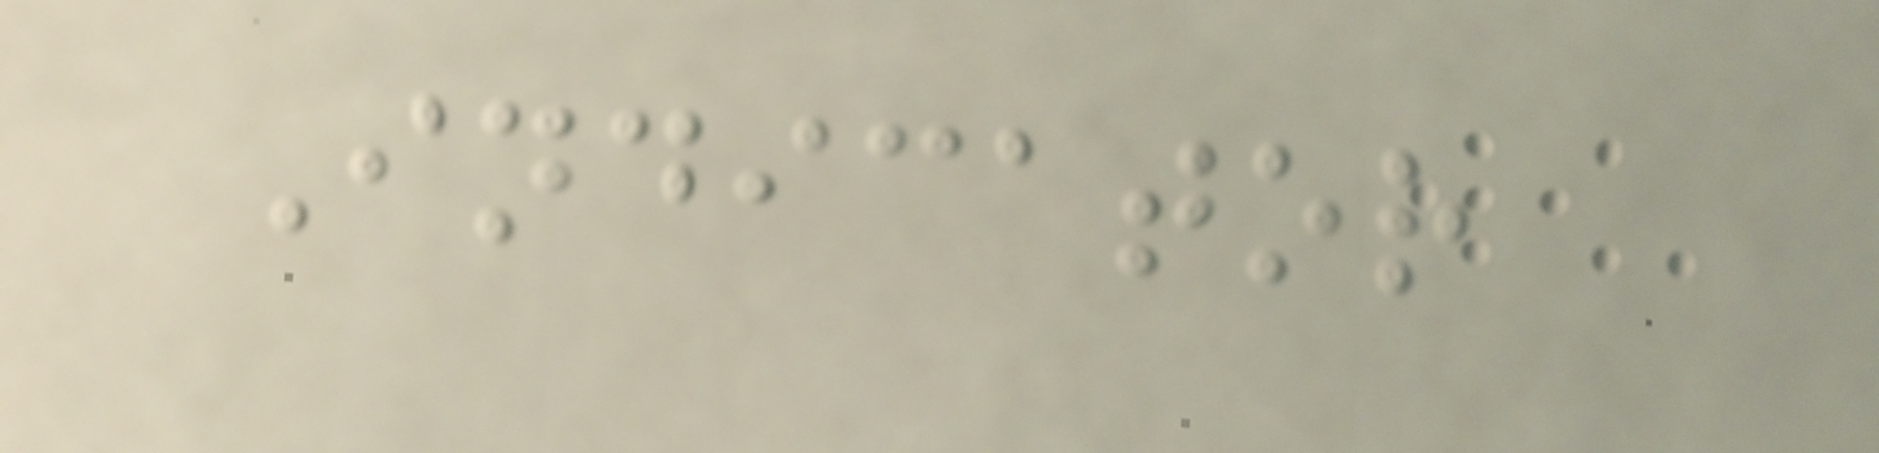Indicator
